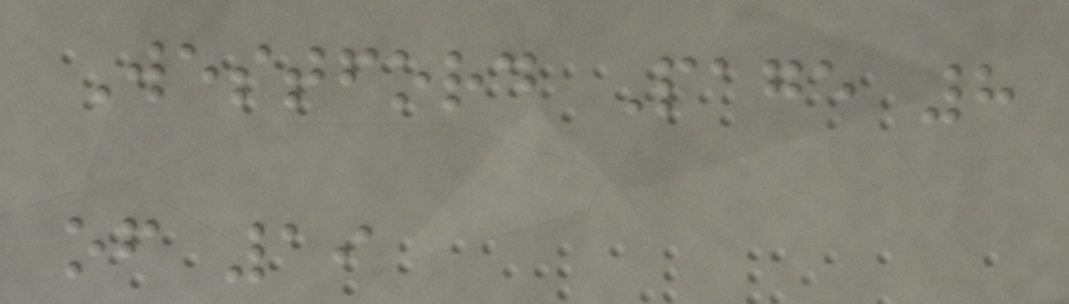Westford Page 8
of 19
